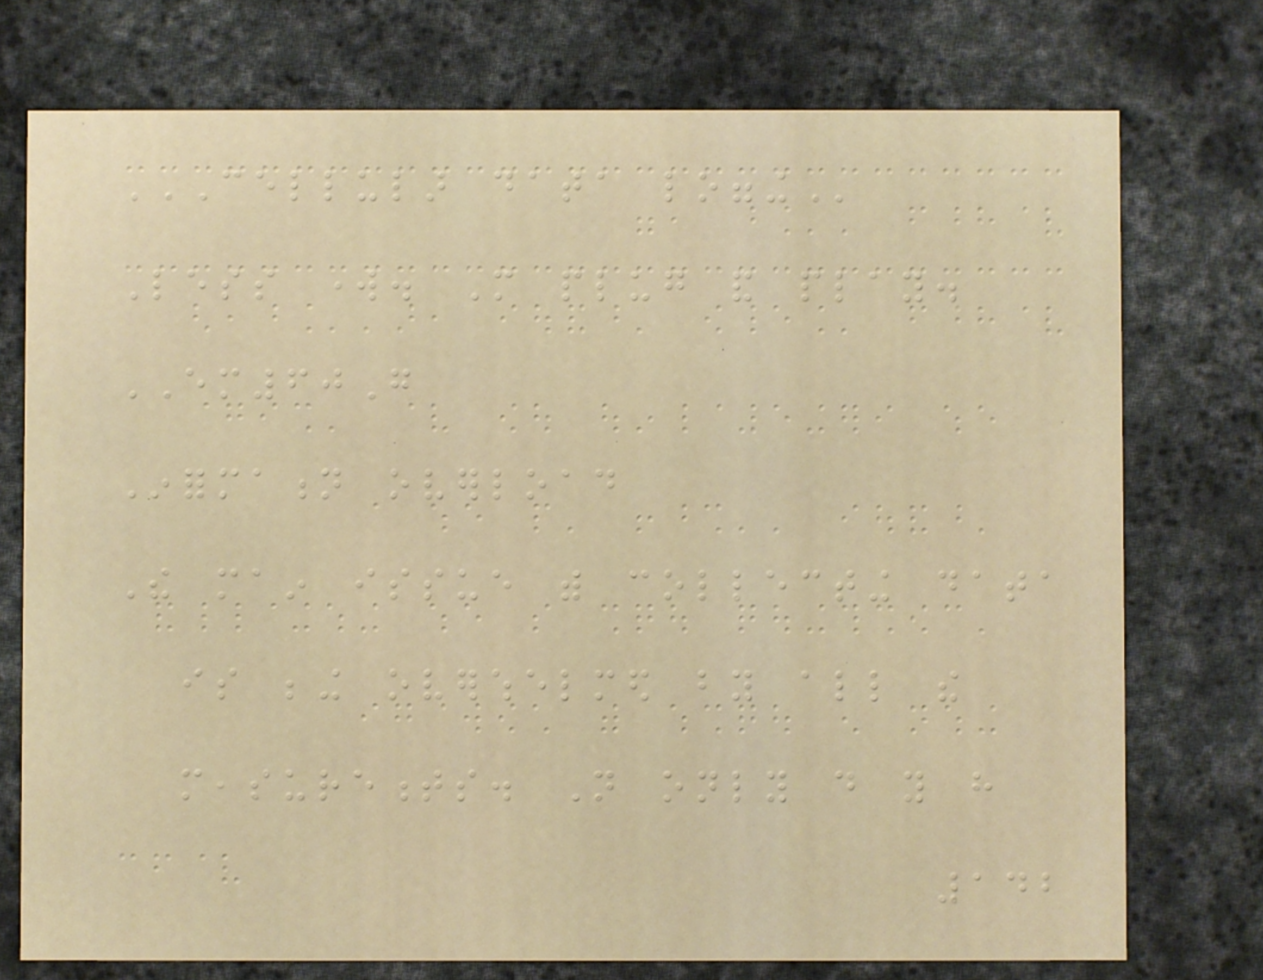CELLULAR DATA LOGGING
Less work. More plug and play.
EM60G
Information overload
The main issue with collecting data
is being overwhelmed by all the
measurements. Not only do you have
142
